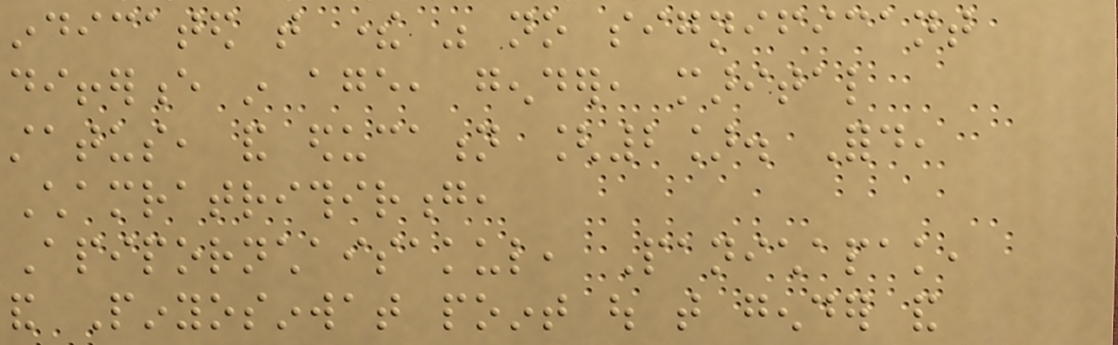indicated that there was no significant
difference in age, gender, marital
status, and education [2]. Ford,
Chamratrithirong,
Apipornchaisakul, Panichapak,
and Pinyosinwat point out that gender and
